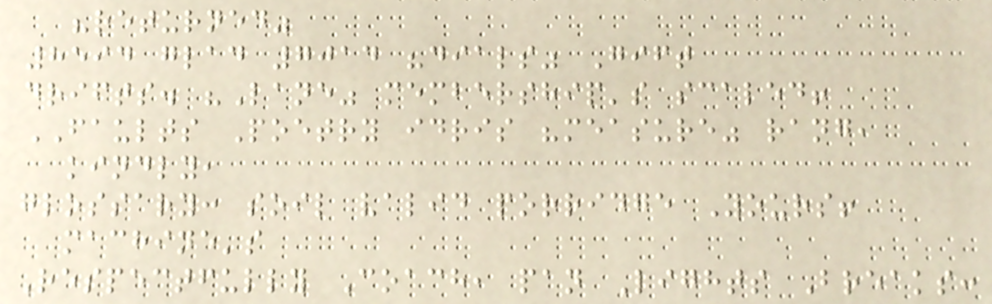"returned"
8594 glad 7014 "dials" Gift
drifts. "Lane" membership's scaled!
FAULTS Poetry idris "measure" rang,
kindly,
glossary: soil valid porridge Yours!
machine's
Respectfully Coach, pan Lights Breaks:
